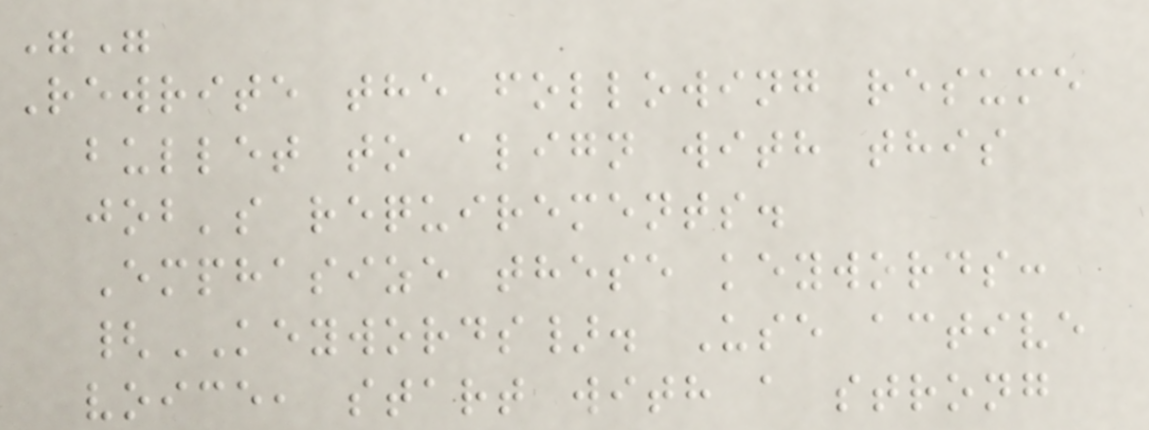""
Rewrite the following resume
bullet to align with this
job's requirements.
Emphasize these keywords:
{KEYWORDS}. Use active
voice, start with a strong
